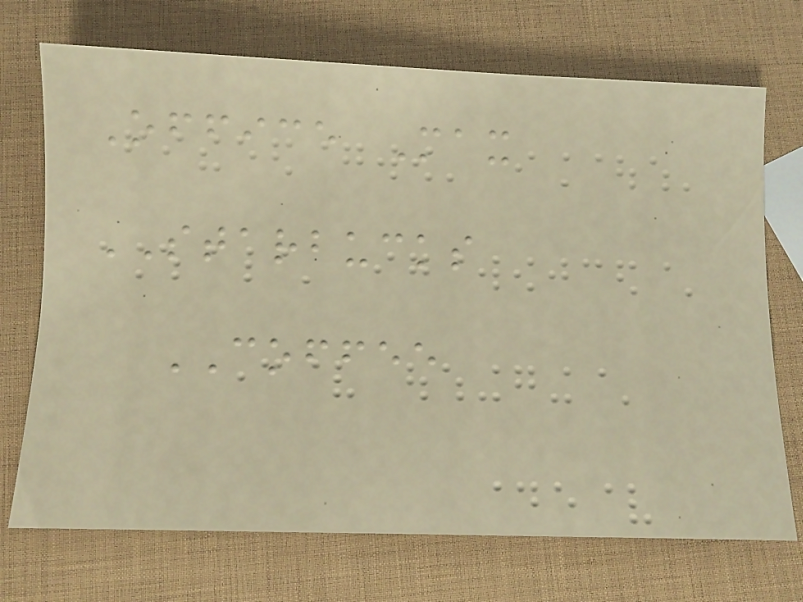Office Max
STARBUCKS
COFFEE
